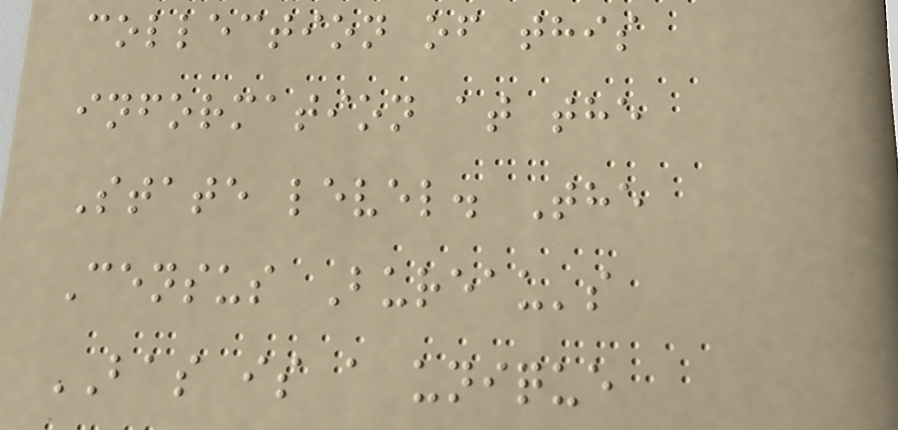collection of this
information at the
State level. The
Census Bureau's
BAS is a unique
